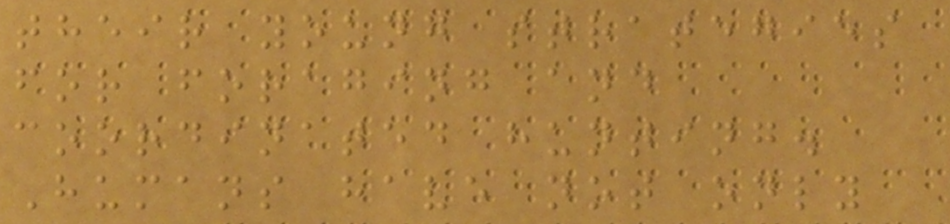their young strategies
for foraging and
coordinated hunting.
Humans have not only
